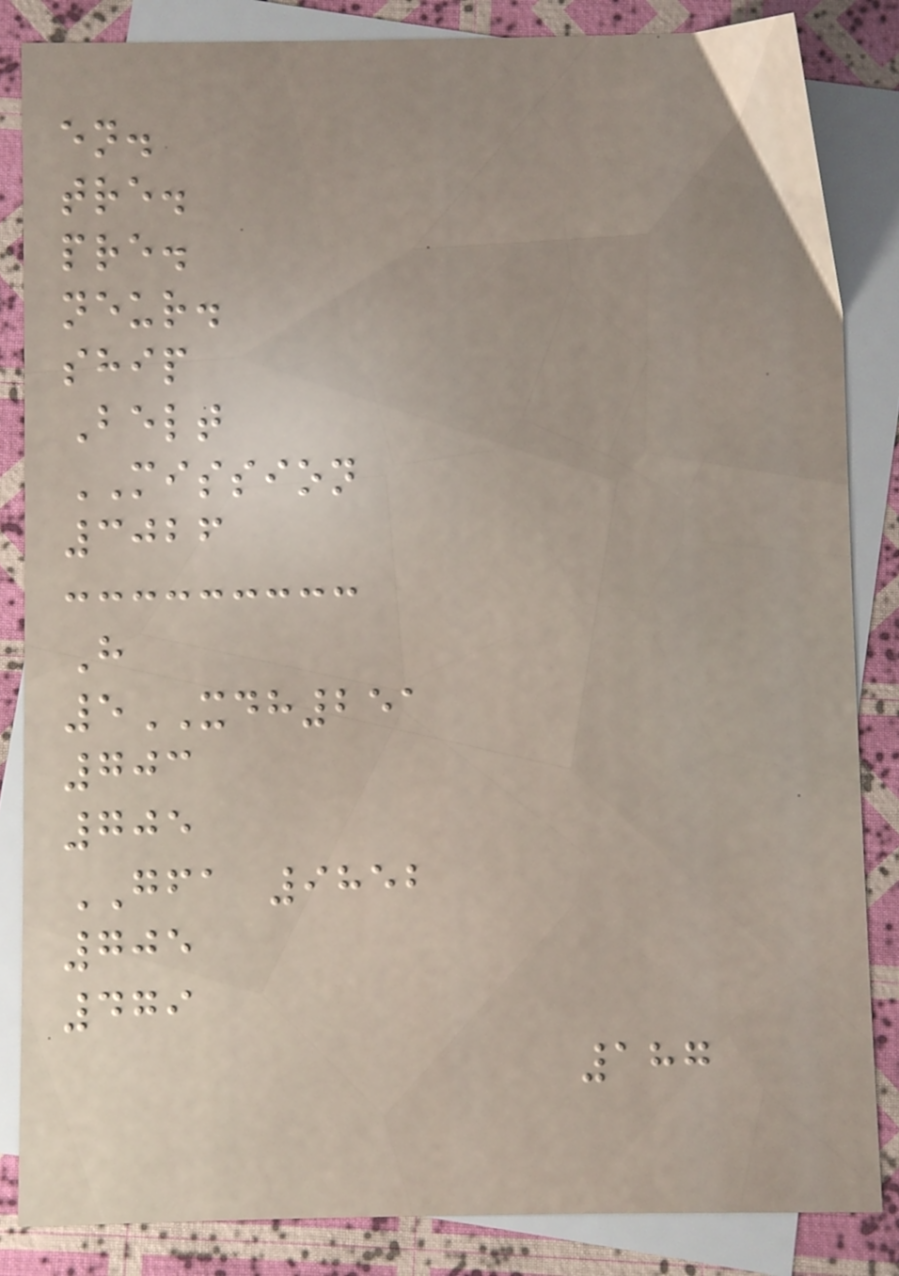en.
tre.
pre.
neur.
ship
Belt
MISSION
3026
H
5XDH251
703
705
GFA 9852
705
479
187
